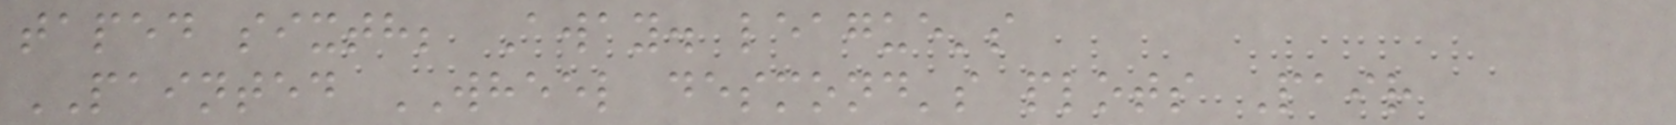taped sixth; Away. league's
PAINTED WHEEL desmond's plots Pair
